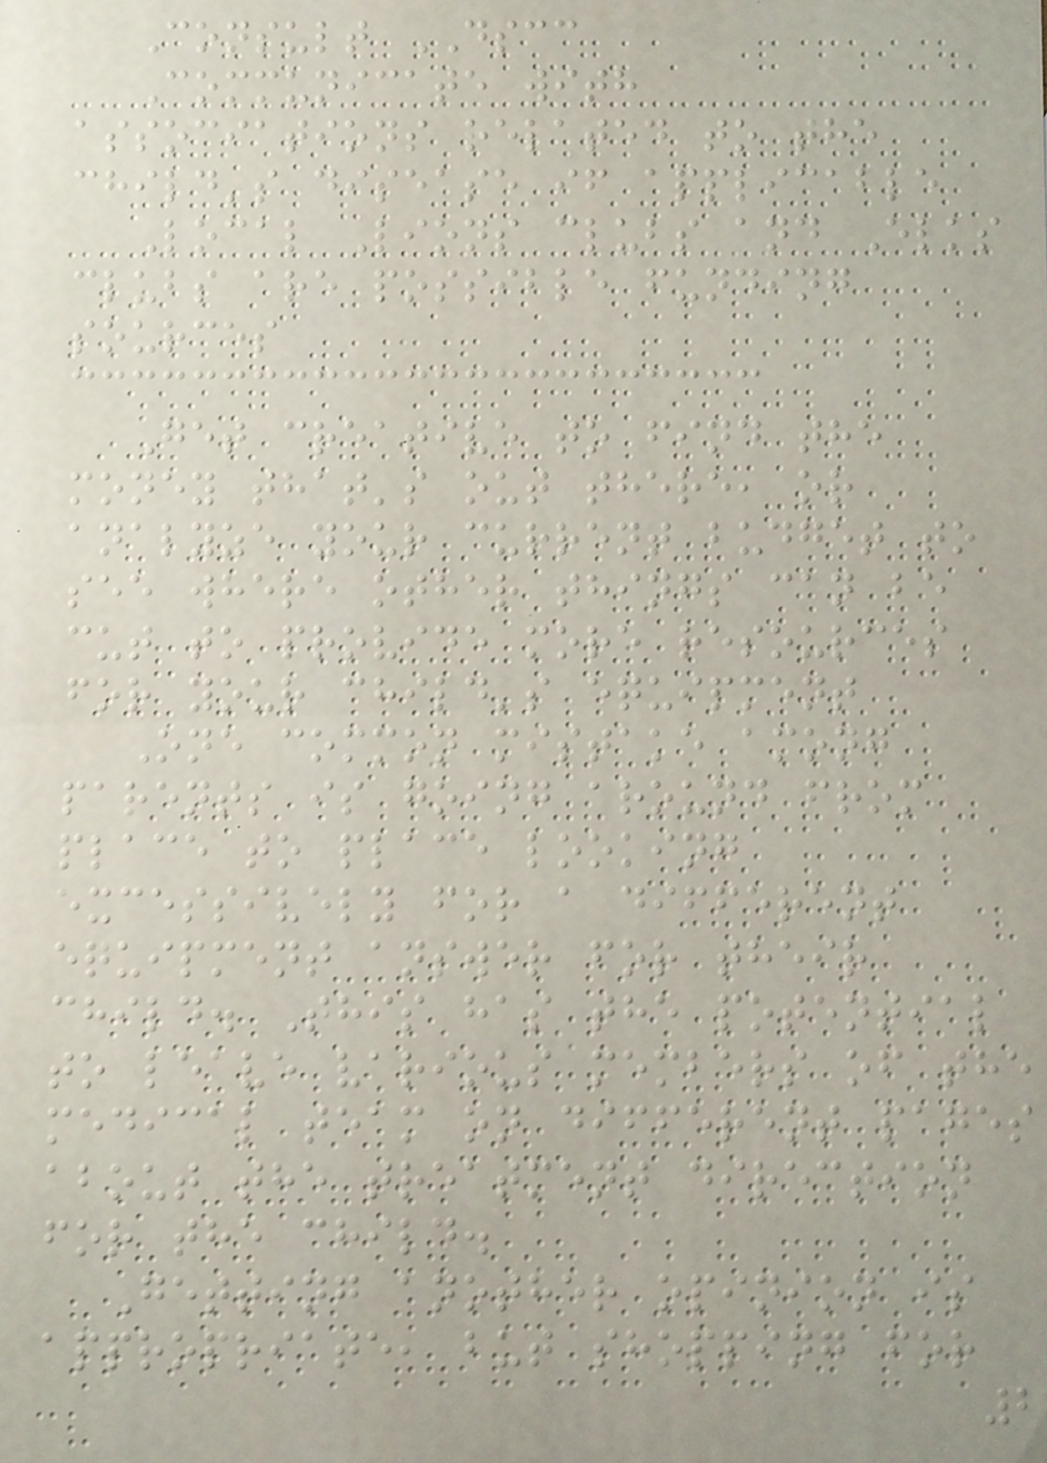Consult DSCC
Communicate with
associations related to the
child's disease if applicable
Local Lions clubs and Elks
clubs are possible funding
sources
Get creative to find the
money that's out there, or
analyze your current budget to
see where other things can be
cut to provide more resources
for your child's equipment
One common mistake among
parents is going around from
place to place looking
excessively for a different
equipment answer for their
child. This has the potential
to leave various members of the
medical team on different pages
about the treatment direction
for the child.
Getting another opinion is
appropriate, but shopping for
2
